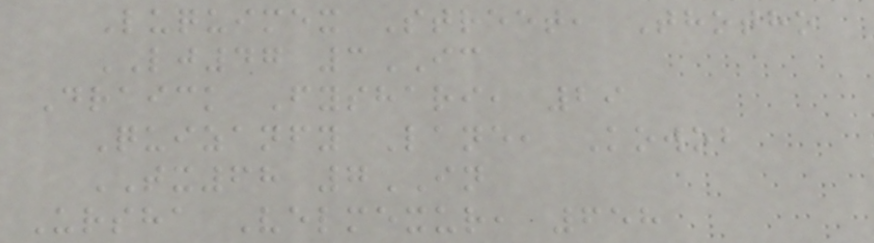Luquimex Street, Thotho
LJ47 3IC
Draick Fyshari, 29
Quizanfy Lane, Kowob
TX68 7IN
Ursha Velmexur, 658
